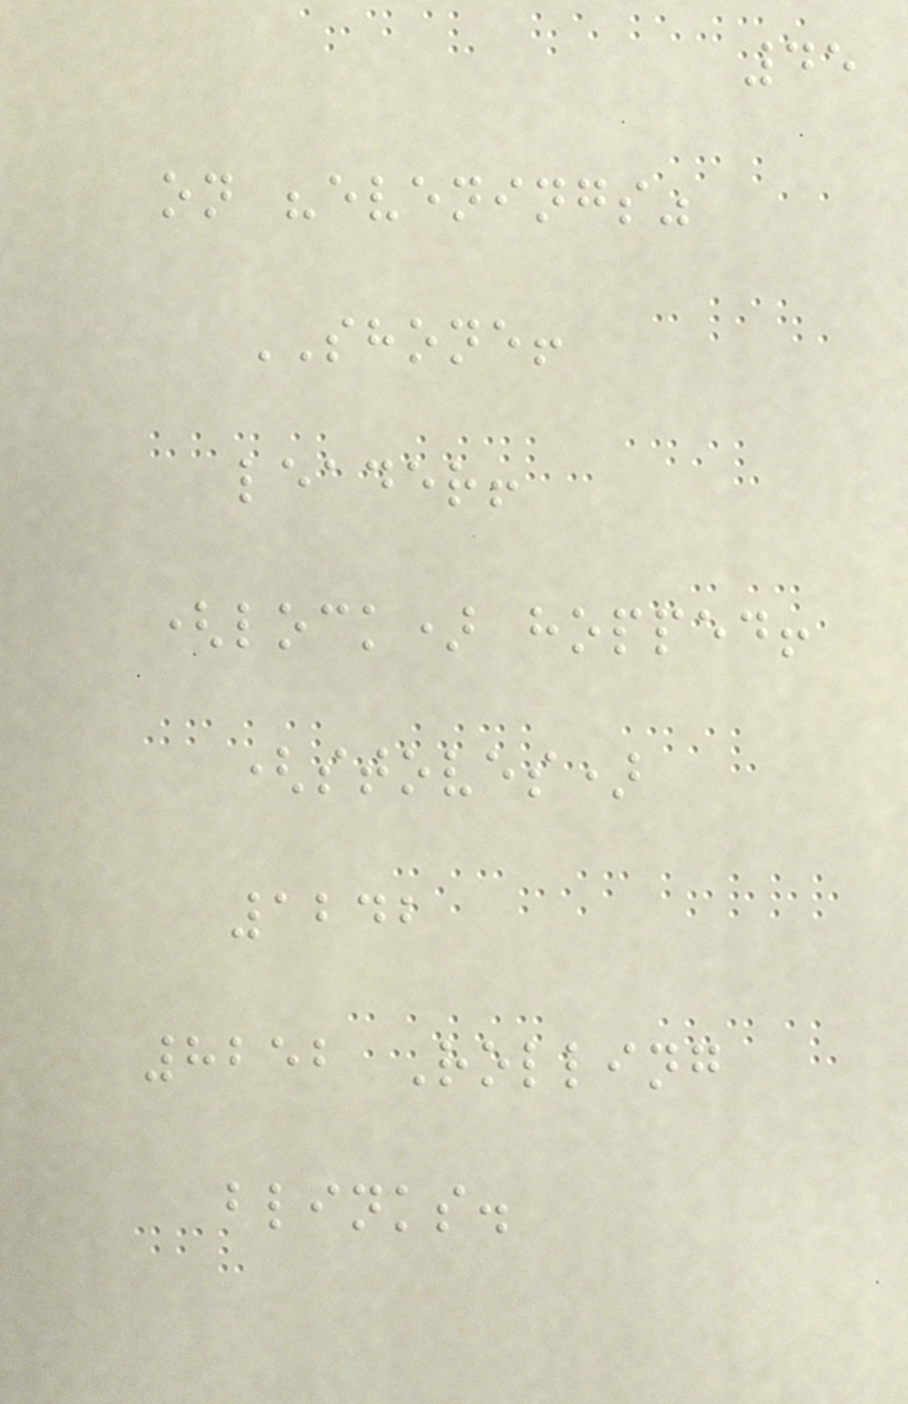45
on "evenings"
SHONE!
leader!
(lock) hopped!
(stoves)
1242
8252 Rolling
blinks.
